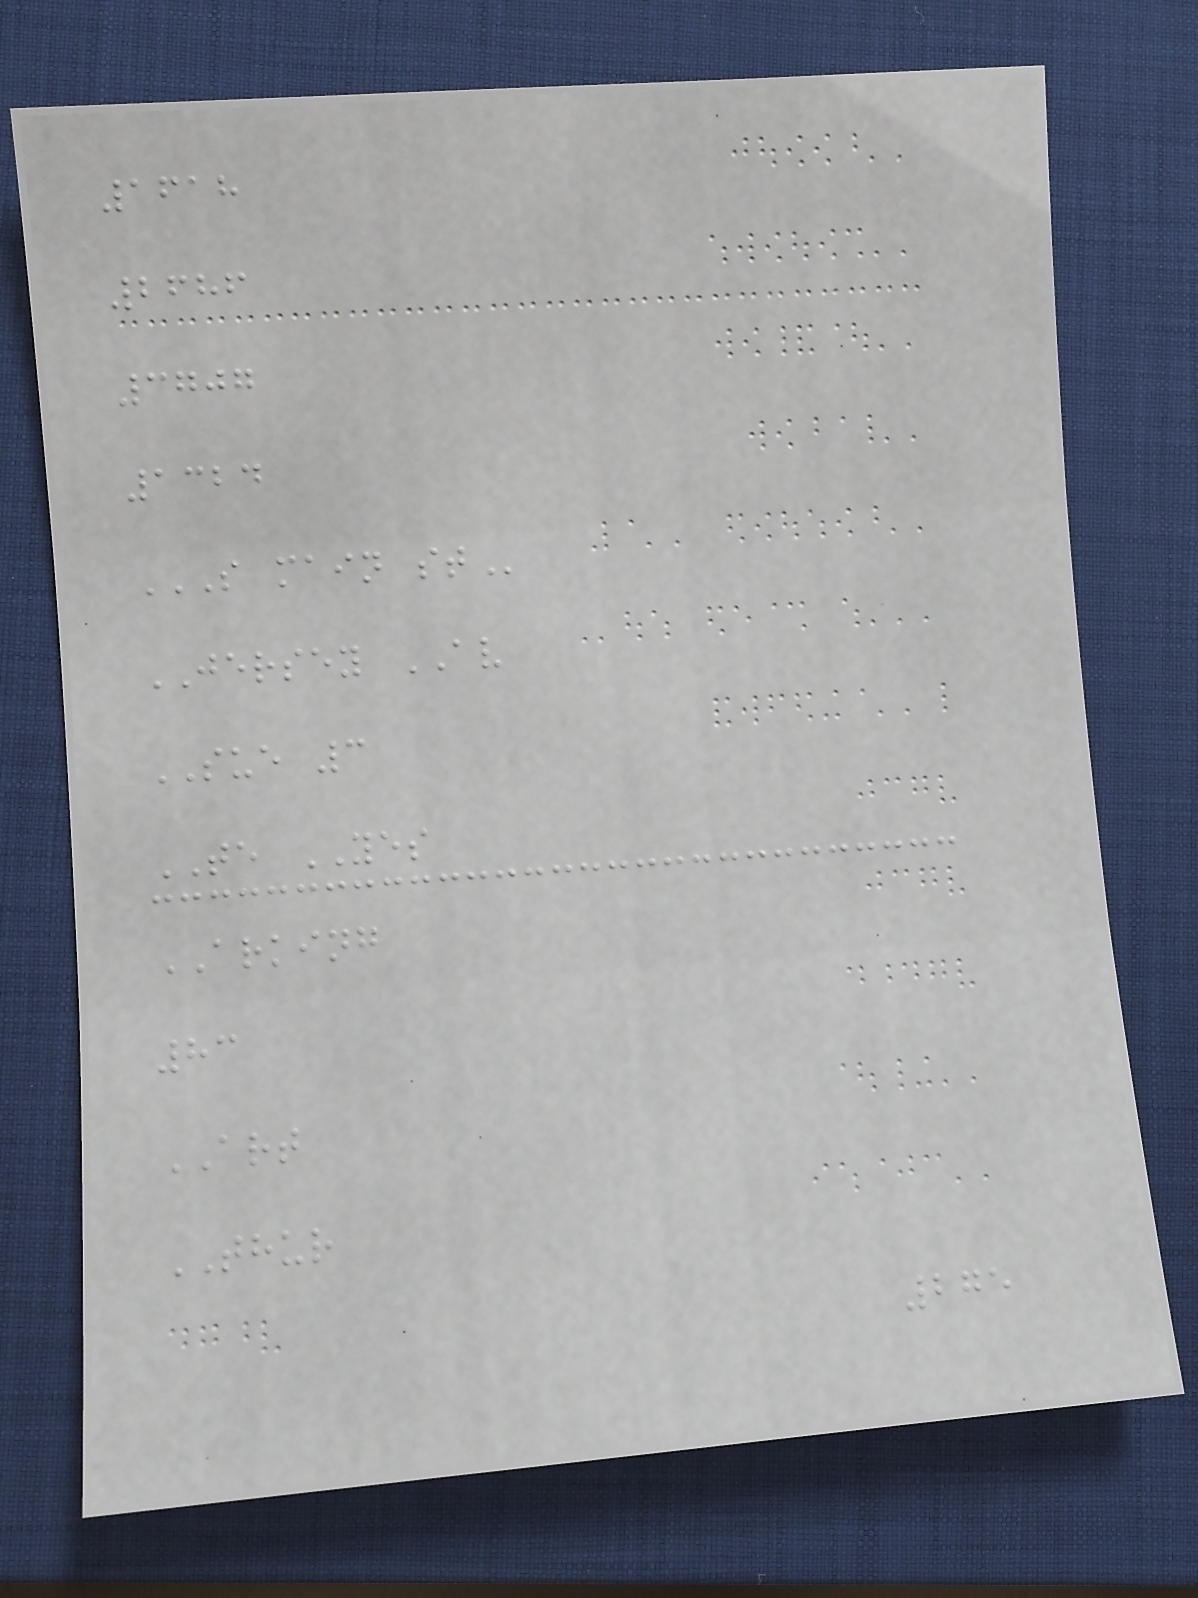1618
2686
3707
1324
S MAIN ST
JERSEY AV
SUE 3
TE YES
ARKING
83
ART
THUR
275
